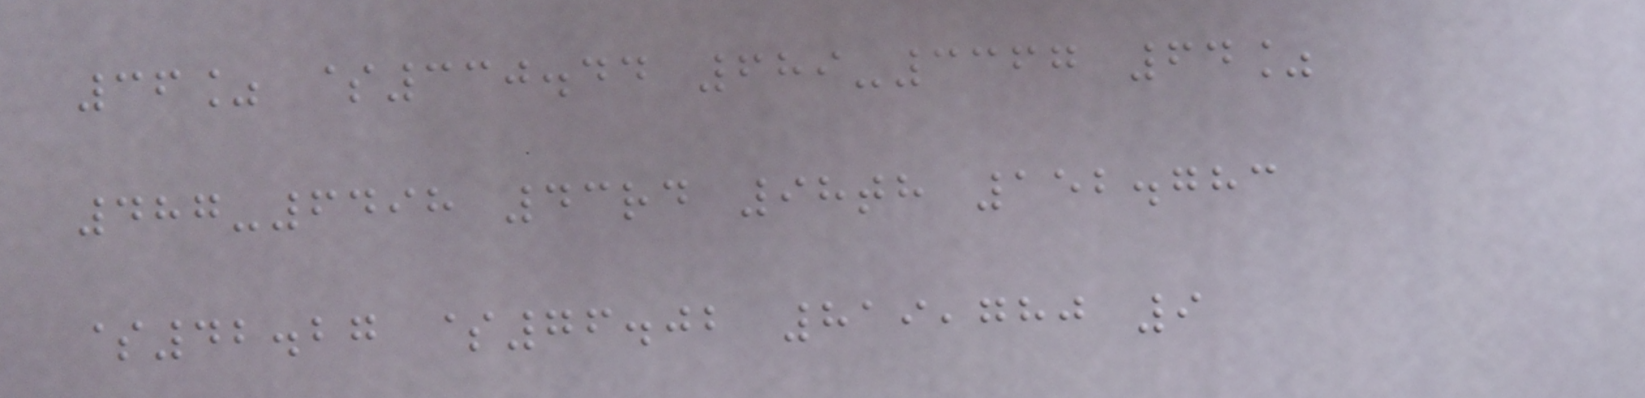36% $330.44 689-3367 64%
487-6498 43rd 98th 152.783
$42.27 $76.02 819,780 9
